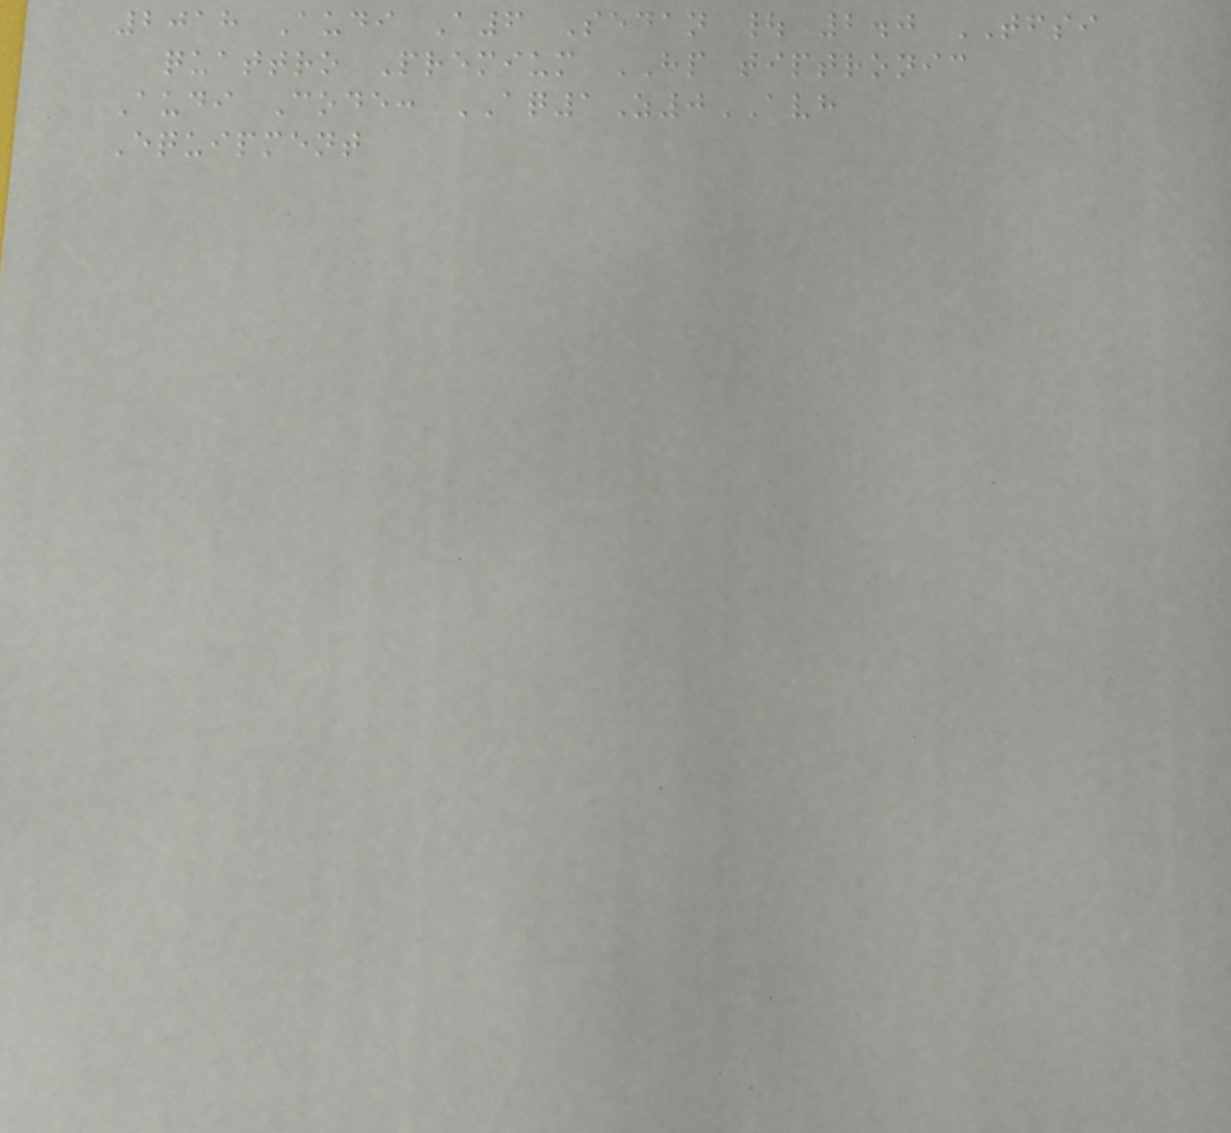2018 Audi A6 Sedan | 2.0 TFSI
quattro Premium HP tiptronic
Audi Code: AQ1Z0AVH
Equipment
